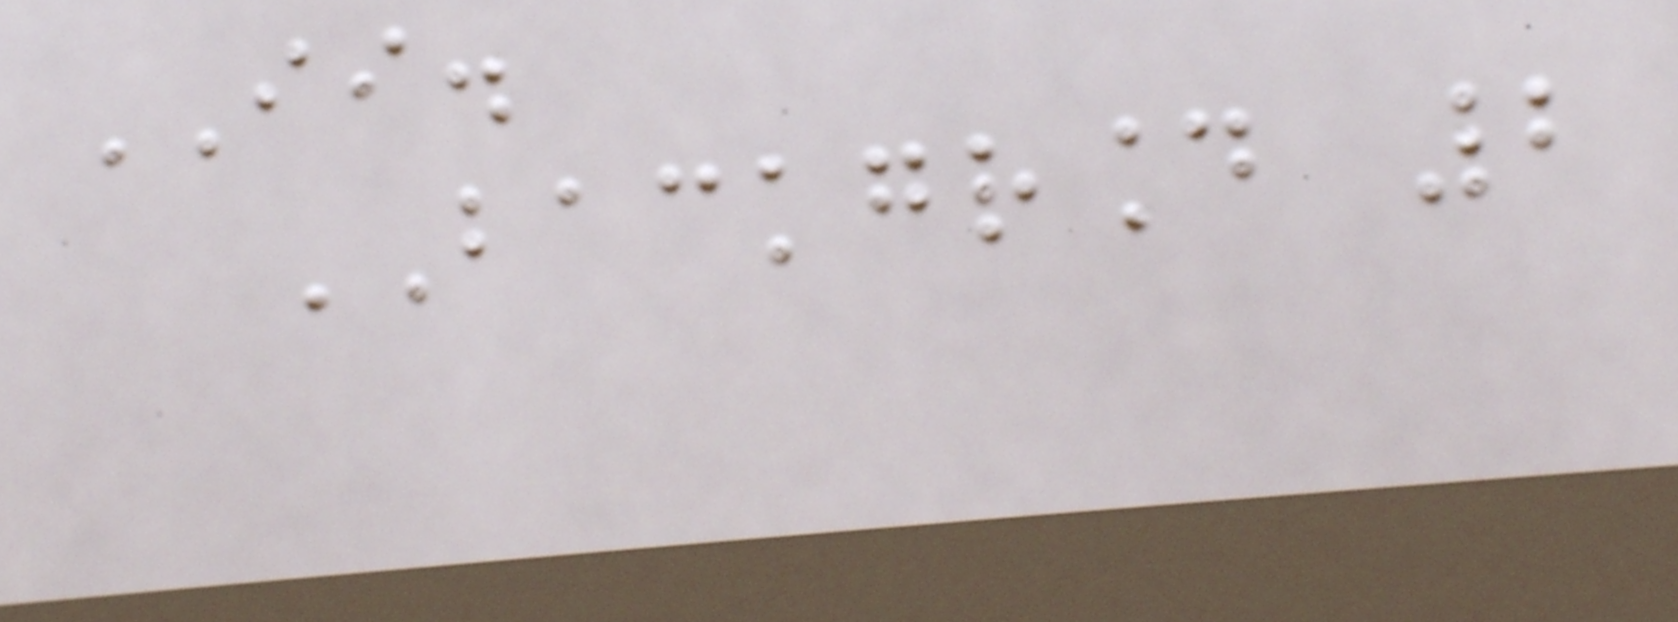II.
BACKGROUND 2
